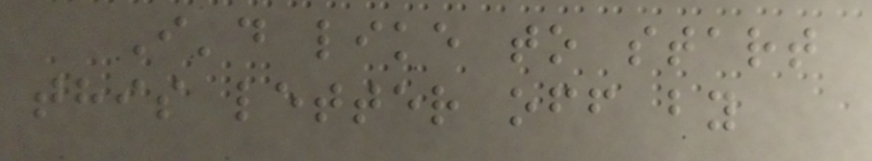I'd like to start
this letter off by
